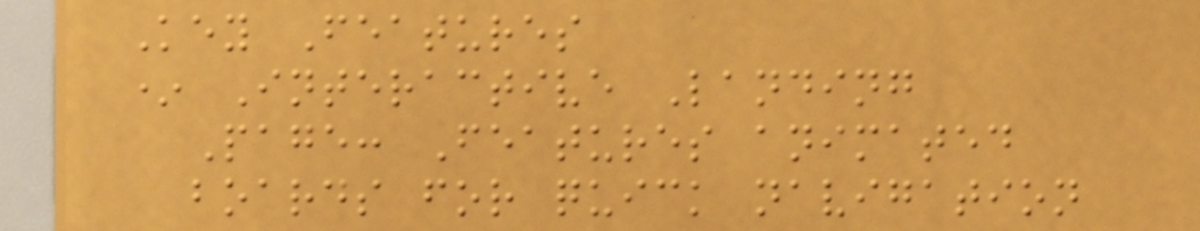Key Features
* Interactive Landing
Page: Features animated
boards for quick navigation
